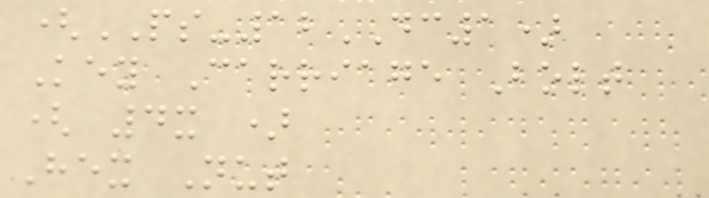(PS-12DC1)
Key Carriage Bolt
( 4x )
Hex Nut
